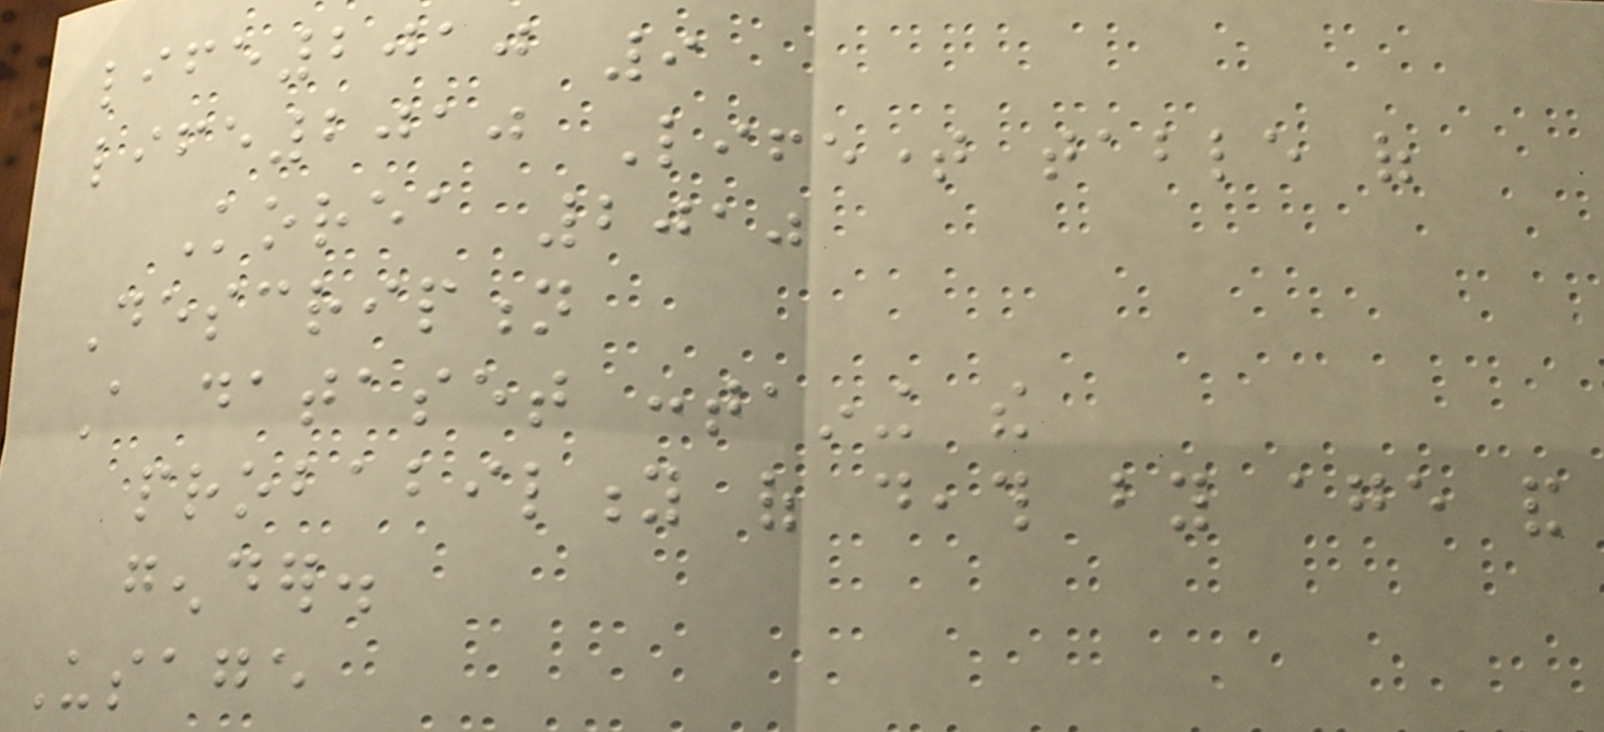life2010 9
life2010 Lifetime table of
Korea 2010
Description
A dataset containing the
probability of death by age and
gender.
Usage
